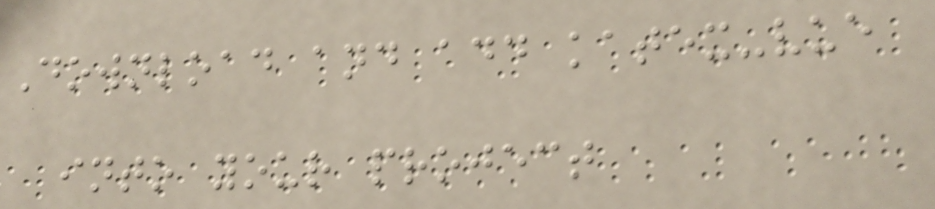Download and add katex-vue
into your project
